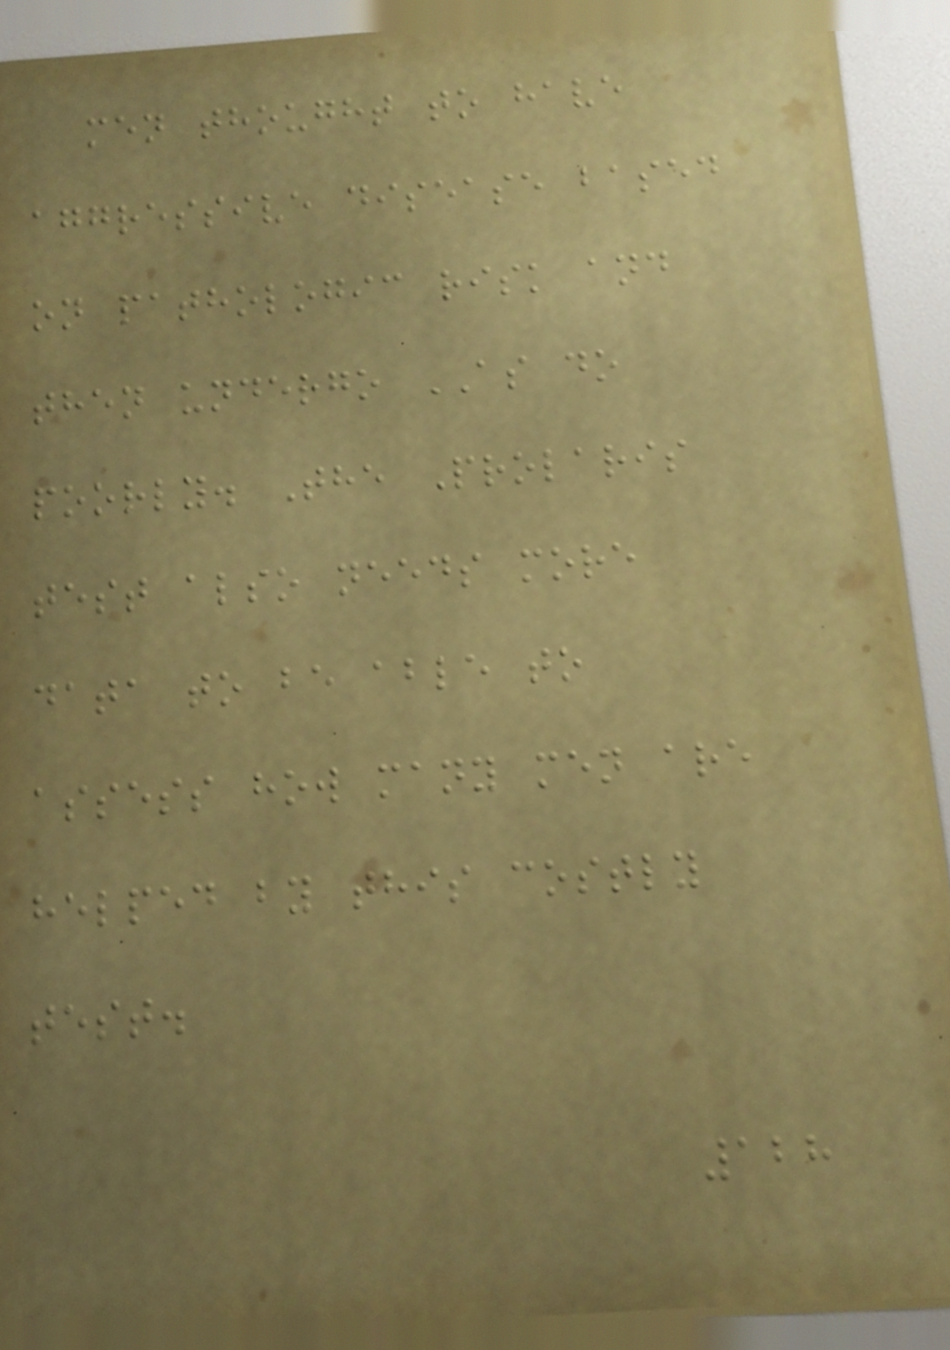men thought to have
aggressive disease based
on pathologic risk and
then undergo AS do
poorly. The Prolaris
test also needs more
data to be able to
assess how many men are
helped by this costly
test.
128
